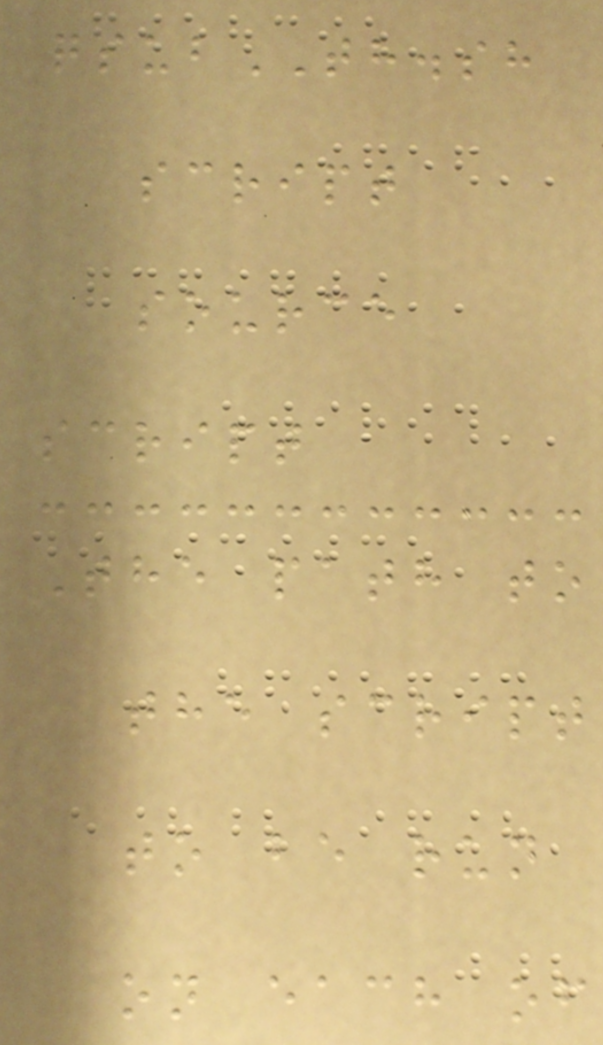qsubTH.sh
script
source
script
The path to
the script
to be run
on each of
